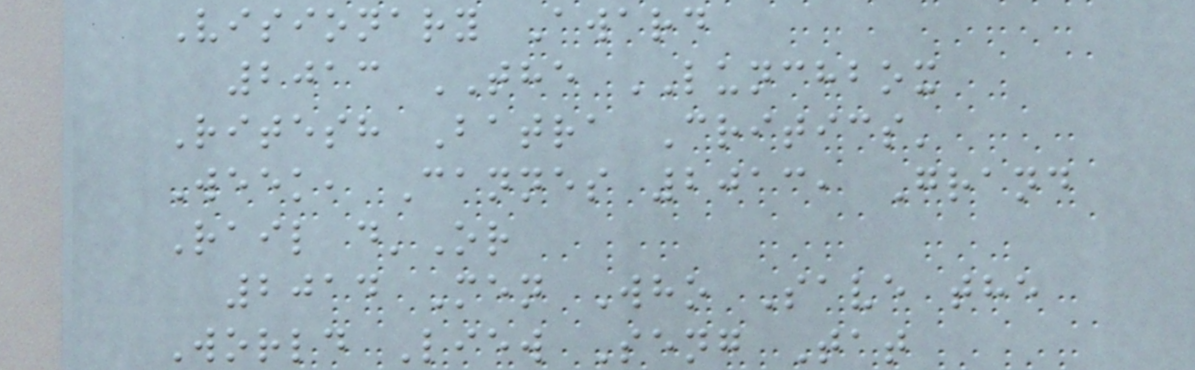Visionary Award
2013 THE LUNCHBOX
Ritesh Batra Critics'
Week, Cannes 2013, Grand
Rail d'Or
2014 Men Who Save the
World Liew Seng Tat
